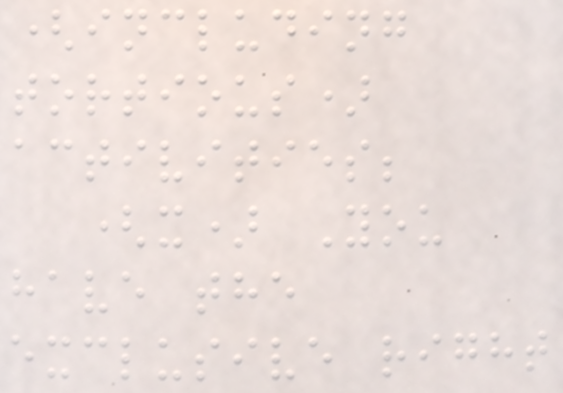(including
tortious)
activities;
(x) You
have the
exclusive right
